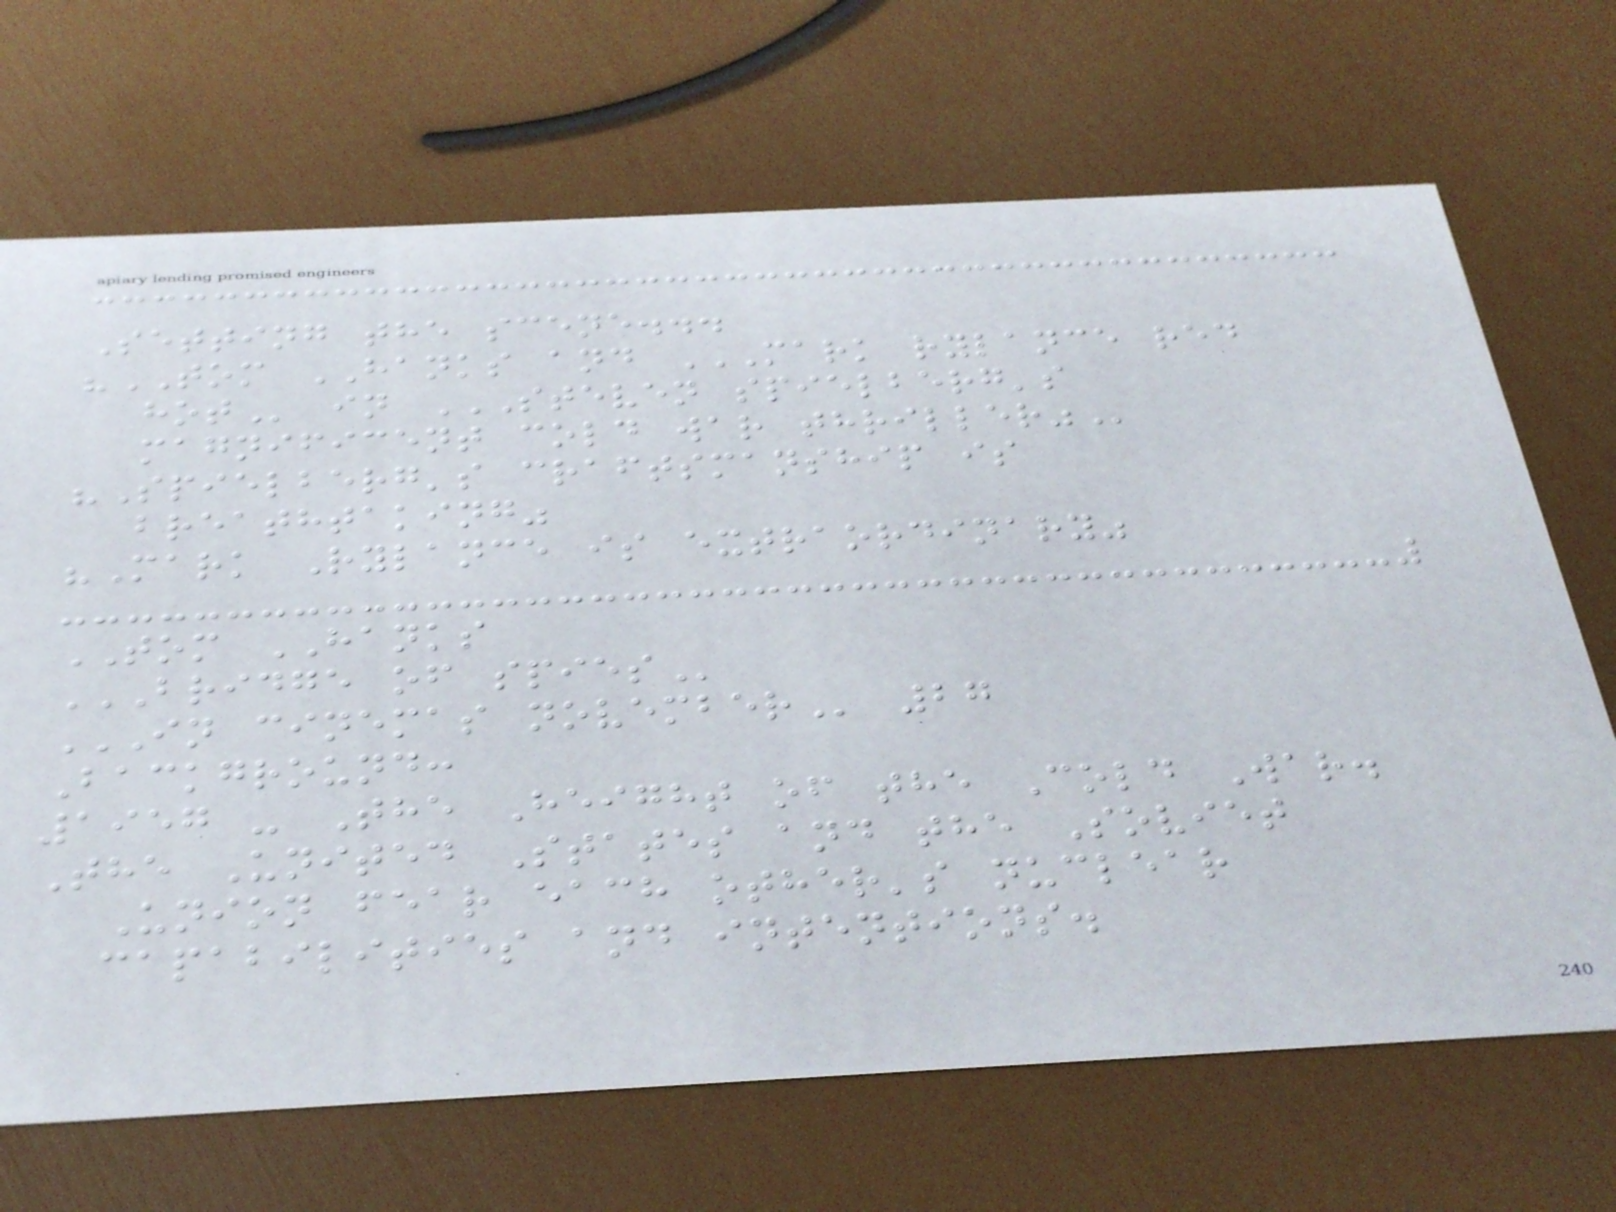Setting the scene...
"TOM HANKS and MARK RYLANCE RED
HOT in STEVEN SPIELBERG'S
MAGNIFICENT COLD WAR THRILLER"
"Spielberg's craftsmanship is
breathtaking"
"Mark Rylance is extraordinary"
TOM HANKS
BRIDGE OF SPIES
IN CINEMAS NOVEMBER 27
Background:
1957 - The Height of the Cold War.
The United States and the Soviet
Union fear each other's nuclear
capabilities and intentions.
